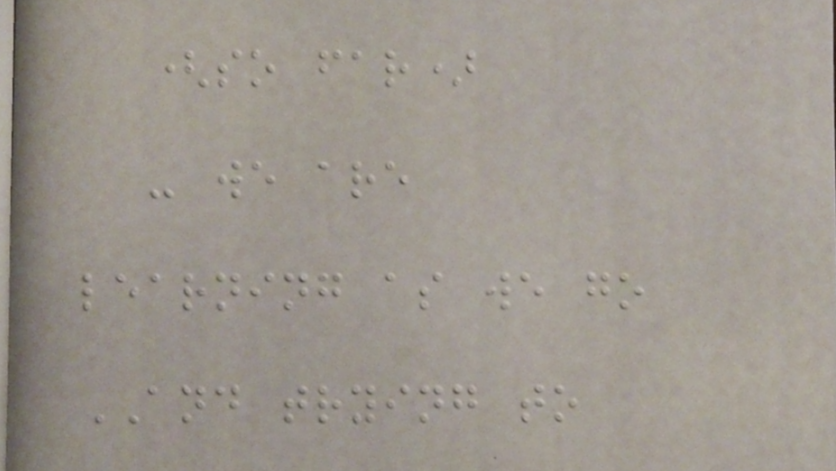(so far)
- we are
learning as we go
AND trying to
